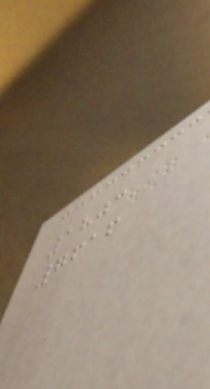1803
7616
